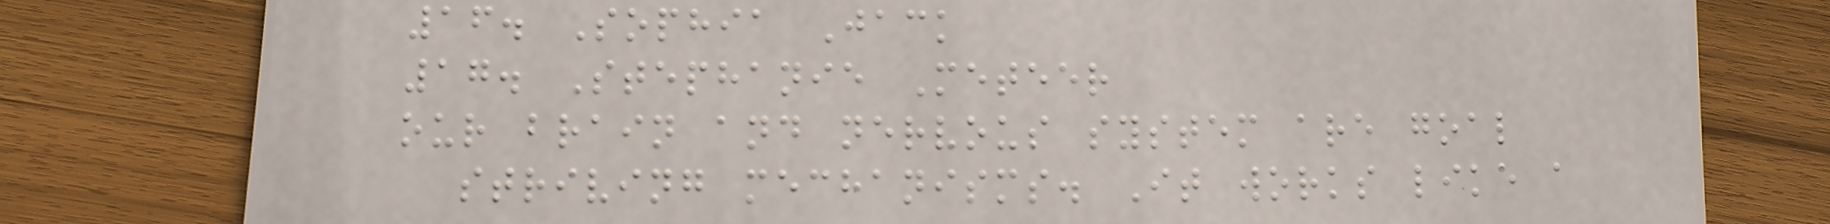16. Sophia Jack
17. Stephanie Meteer
our brain and nervous system are goal
striving mechanisms. It works like a
